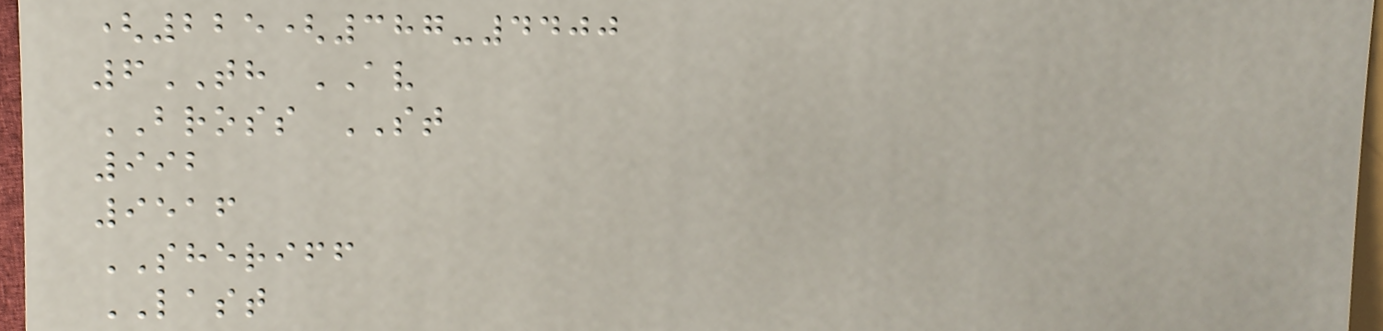(225(387-4400
6TH AV
BROSS ST
992
9516
SHERIFF
LAST
